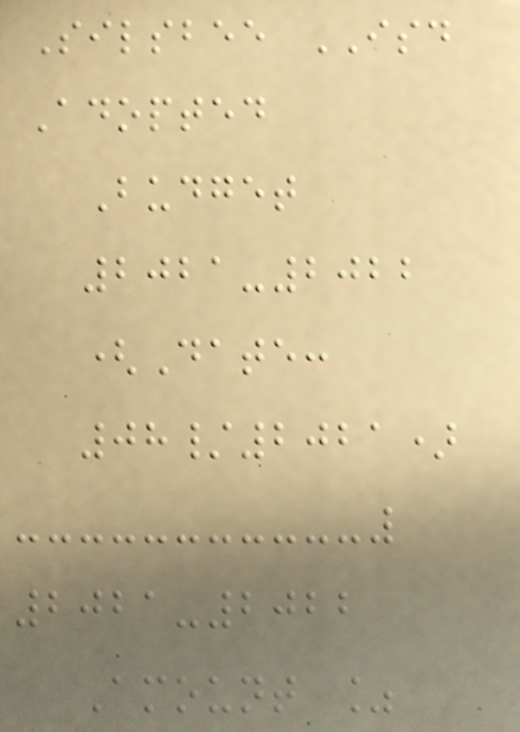Silsbee ISD
Adopted
Budget
2021-2022
(Date:
08/2021)
2021-2022
Amount %
